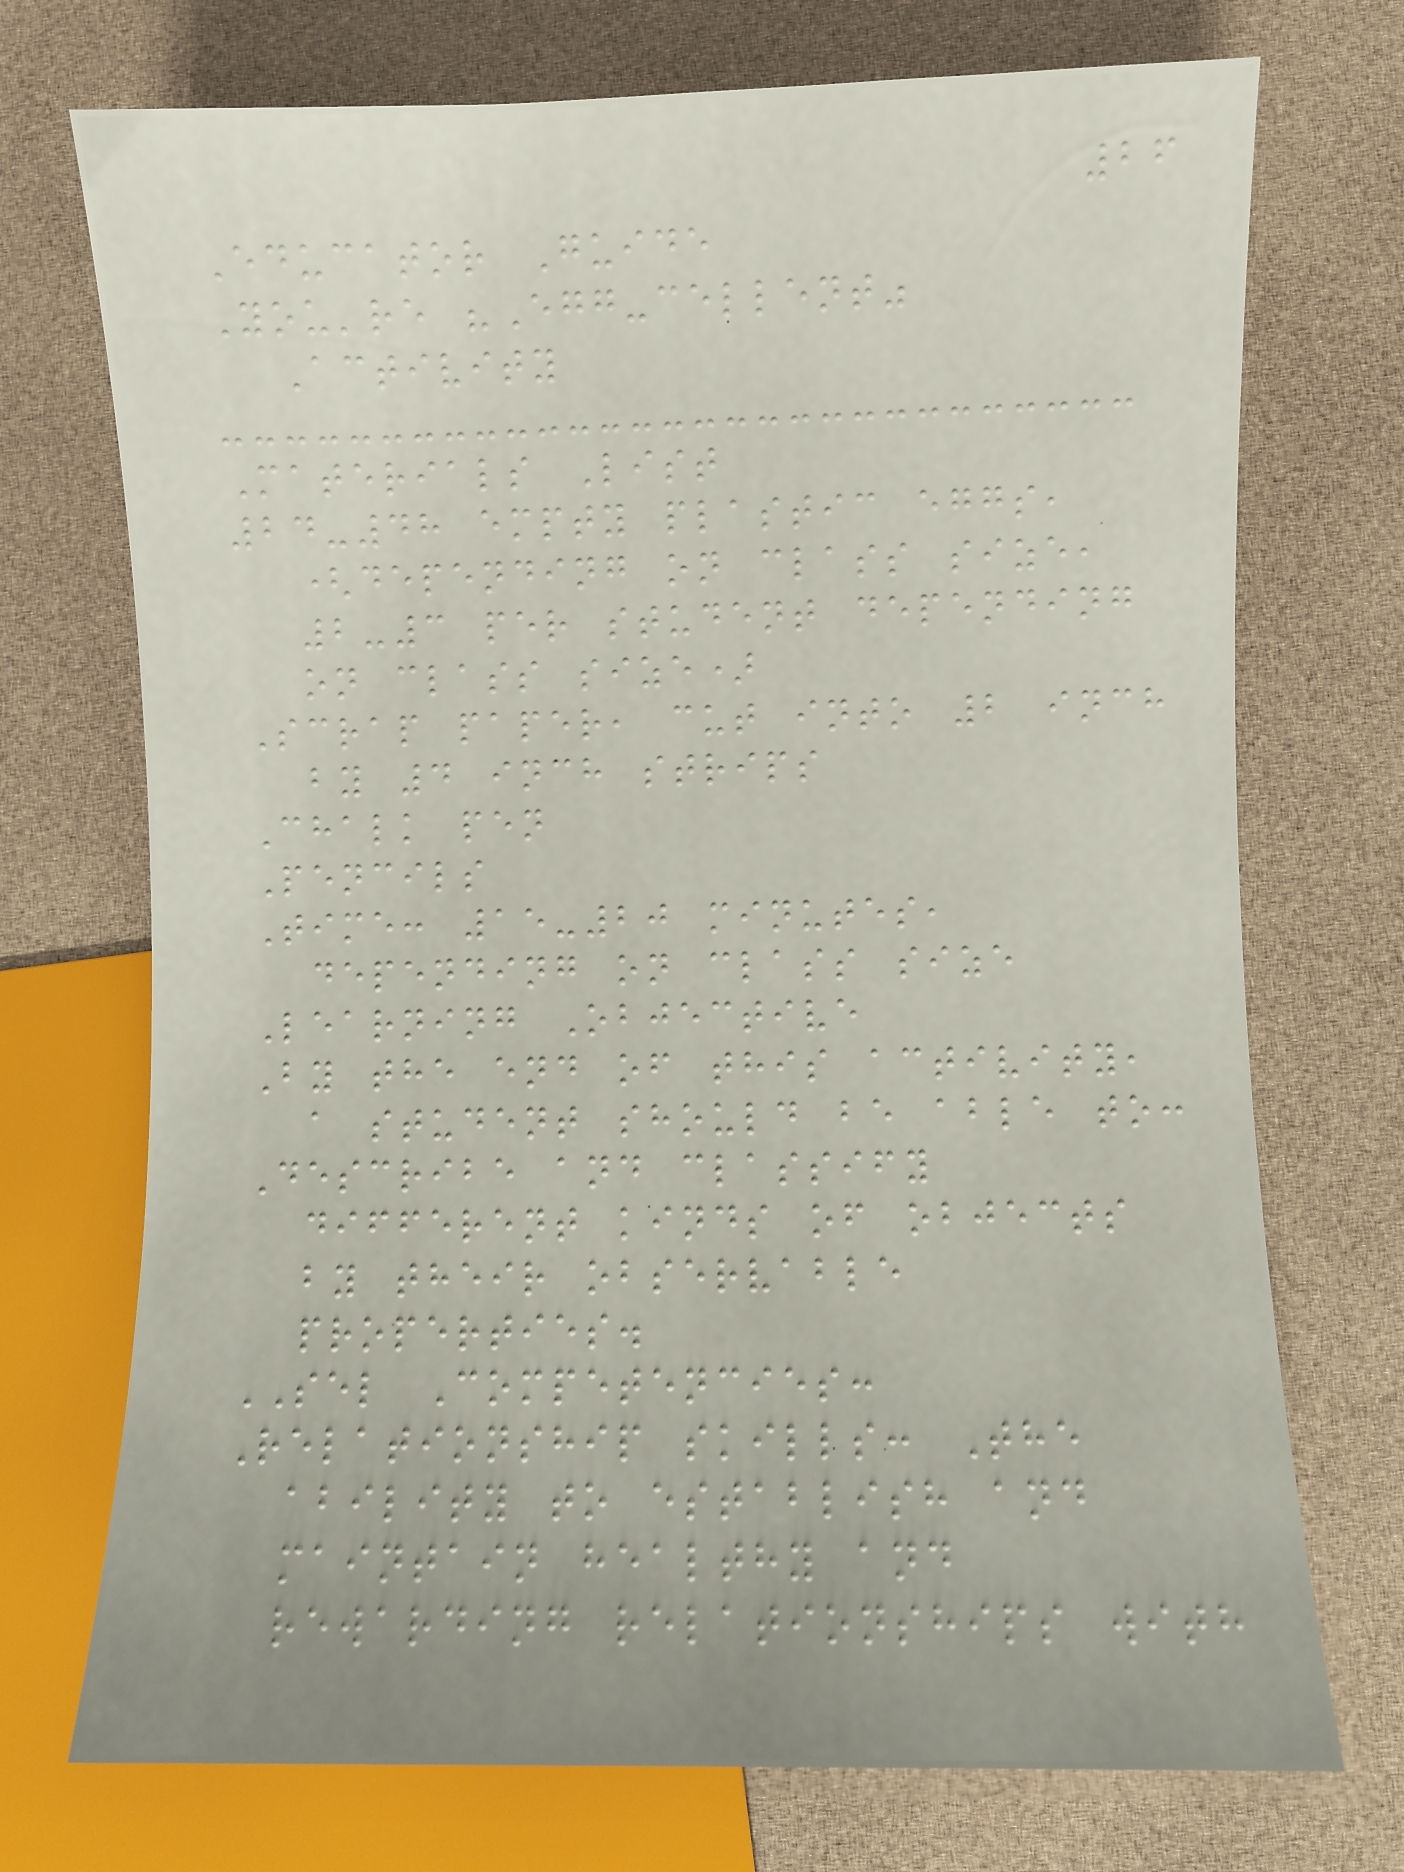26
Educator Guide
You're "Egg-cellent"
Activity
Materials List
24-48 empty plastic eggs,
(depending on class size,
2-3 per student depending
on class size)
Scrap paper, cut into 2 inch
by 4 inch strips
Chalk pen
Pencils
Time: 15-20 minutes,
depending on class size
Learning Objective
By the end of this activity,
a student should be able to:
Describe and classify
different kinds of objects
by their observable
properties.
SEL Competencies:
Relationship skills: The
ability to establish and
maintain healthy and
rewarding relationships with
